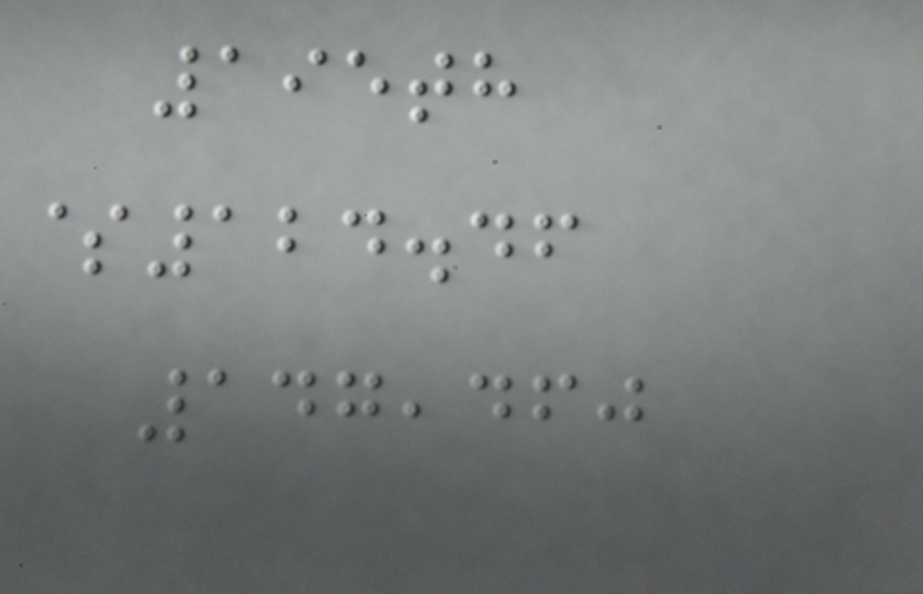195th
$124.46
147,460
